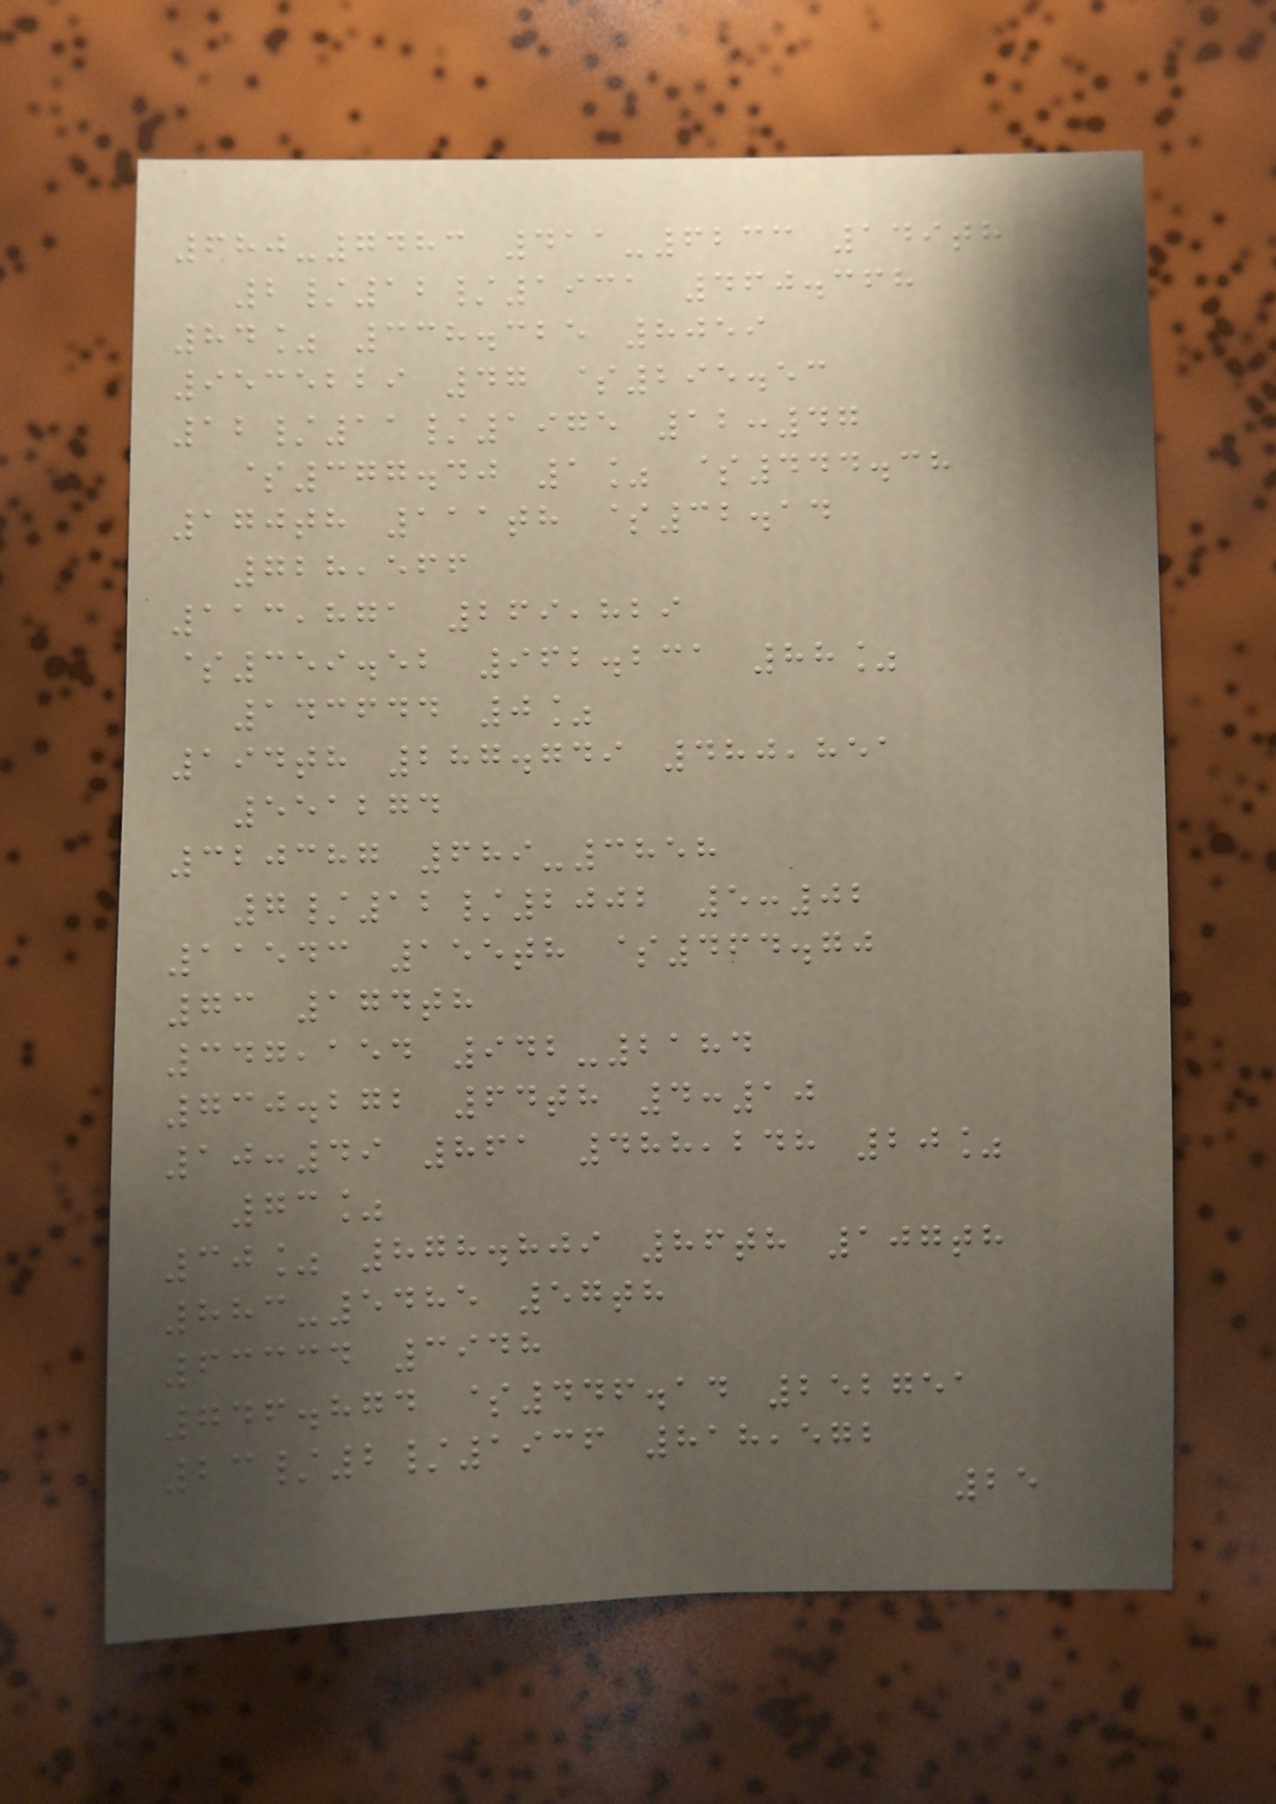680-7483 411-6233 149th
2/12/1931 460.368
84% 338.325 8059
9535229 47 $295.53
12/11/1975 12:47
$377.40 1% $444.38
170th 111th $32.14
728,566
113,871 269,829
$359.52 962.231 88%
143644 0%
194th 287.749 480,851
551274
320387 689-3858
7/12/2002 5:02
11543 155th $464.70
73 174th
347,154 942-2184
730.272 64th 4:10
10:49 861 488,248 20%
73%
30% 878.809 86th 107th
883-5485 57th
63334 3948
746.874 $446.14 252751
23/2/1936 818,572
25
